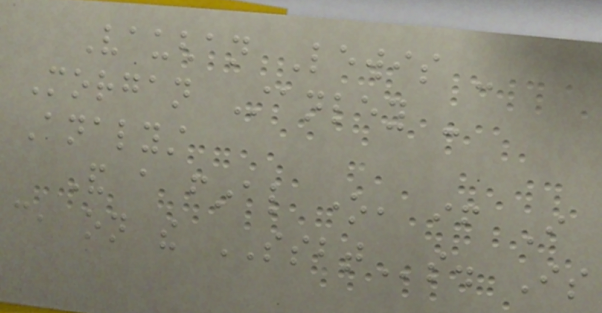Vaughan Lewis -
Morgan Stanley -
Analyst
And a final one, if I
can, on the SSBTs. Is
